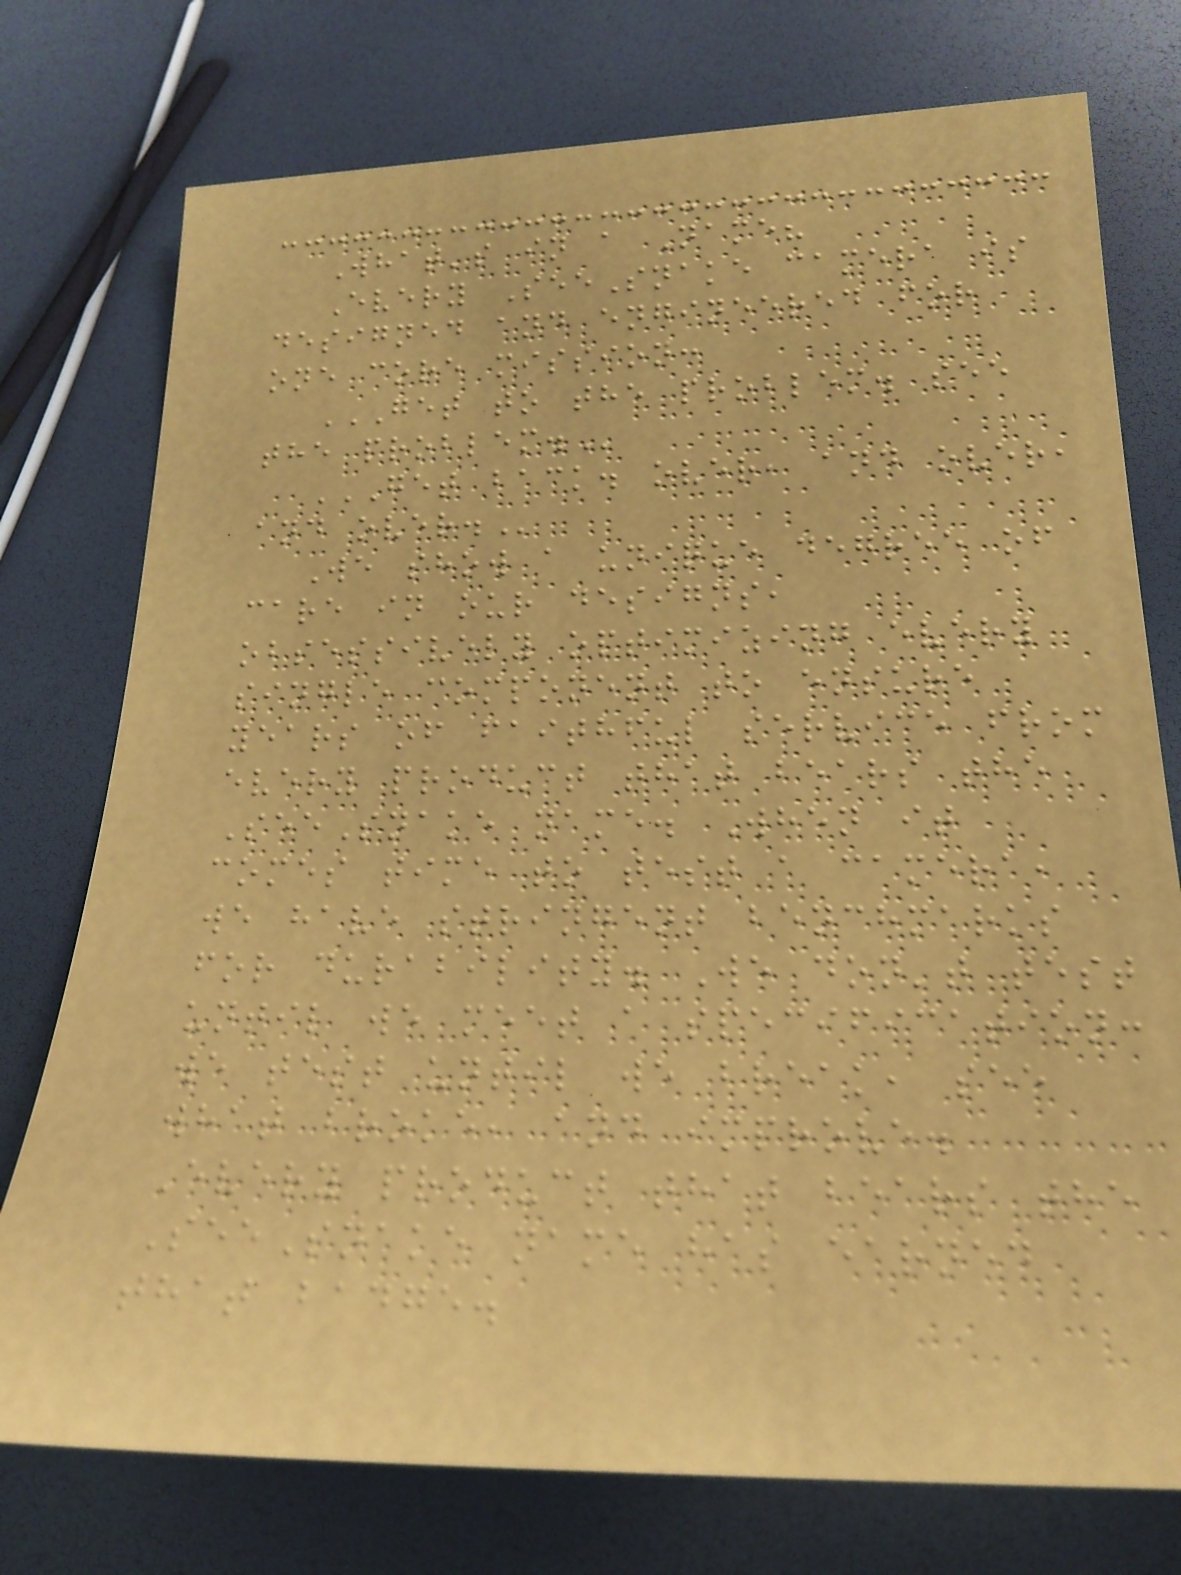What's in a Name?
Every SeeSnake camera is
designed and engineered for
one core mission:
GET TO THE PROBLEM. SEE
THE PROBLEM.
GET BACK. OVER, AND OVER,
AND OVER.
We show a unique degree of
care in our designs,
obsessively optimizing every
single component to ensure
years of faithful service from
every product that bears the
SeeSnake name. When it
comes time to test a camera,
we have stringent benchmarks
for durability. We don't test
until we meet a specification:
we test until we break, see
what broke, and improve.
Every product that bears the
SeeSnake name has earned
that badge.
